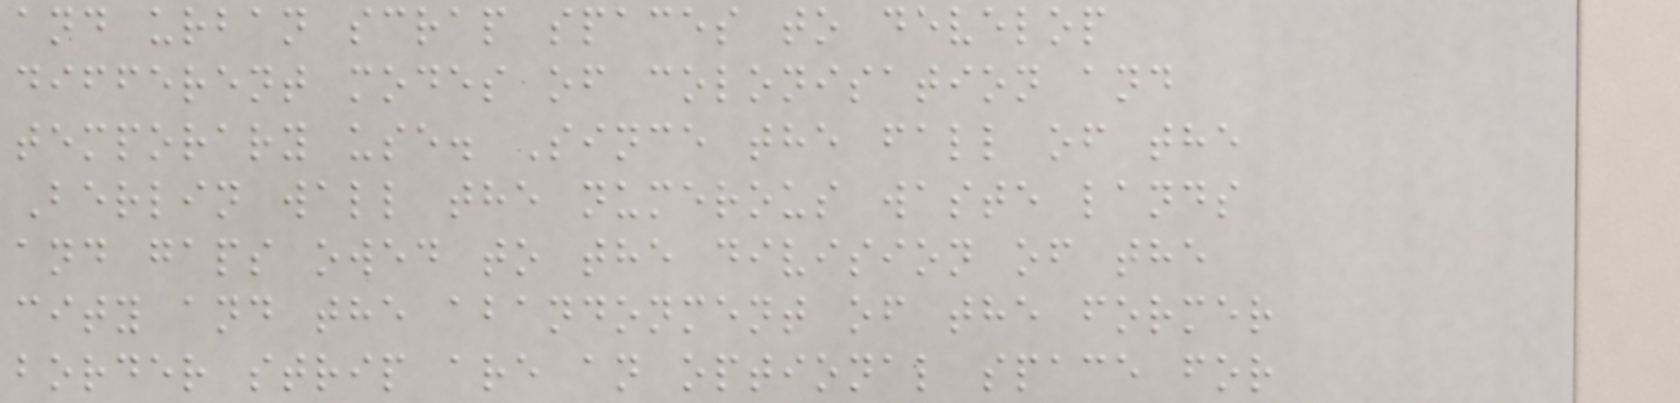and urban scrap spaces to develop
different modes of colonisation and
temporary use. Since the fall of the
Berlin wall the numerous waste lands
and gaps owed to the division of the
city and the abandonment of the former
border strip are an optional space for
